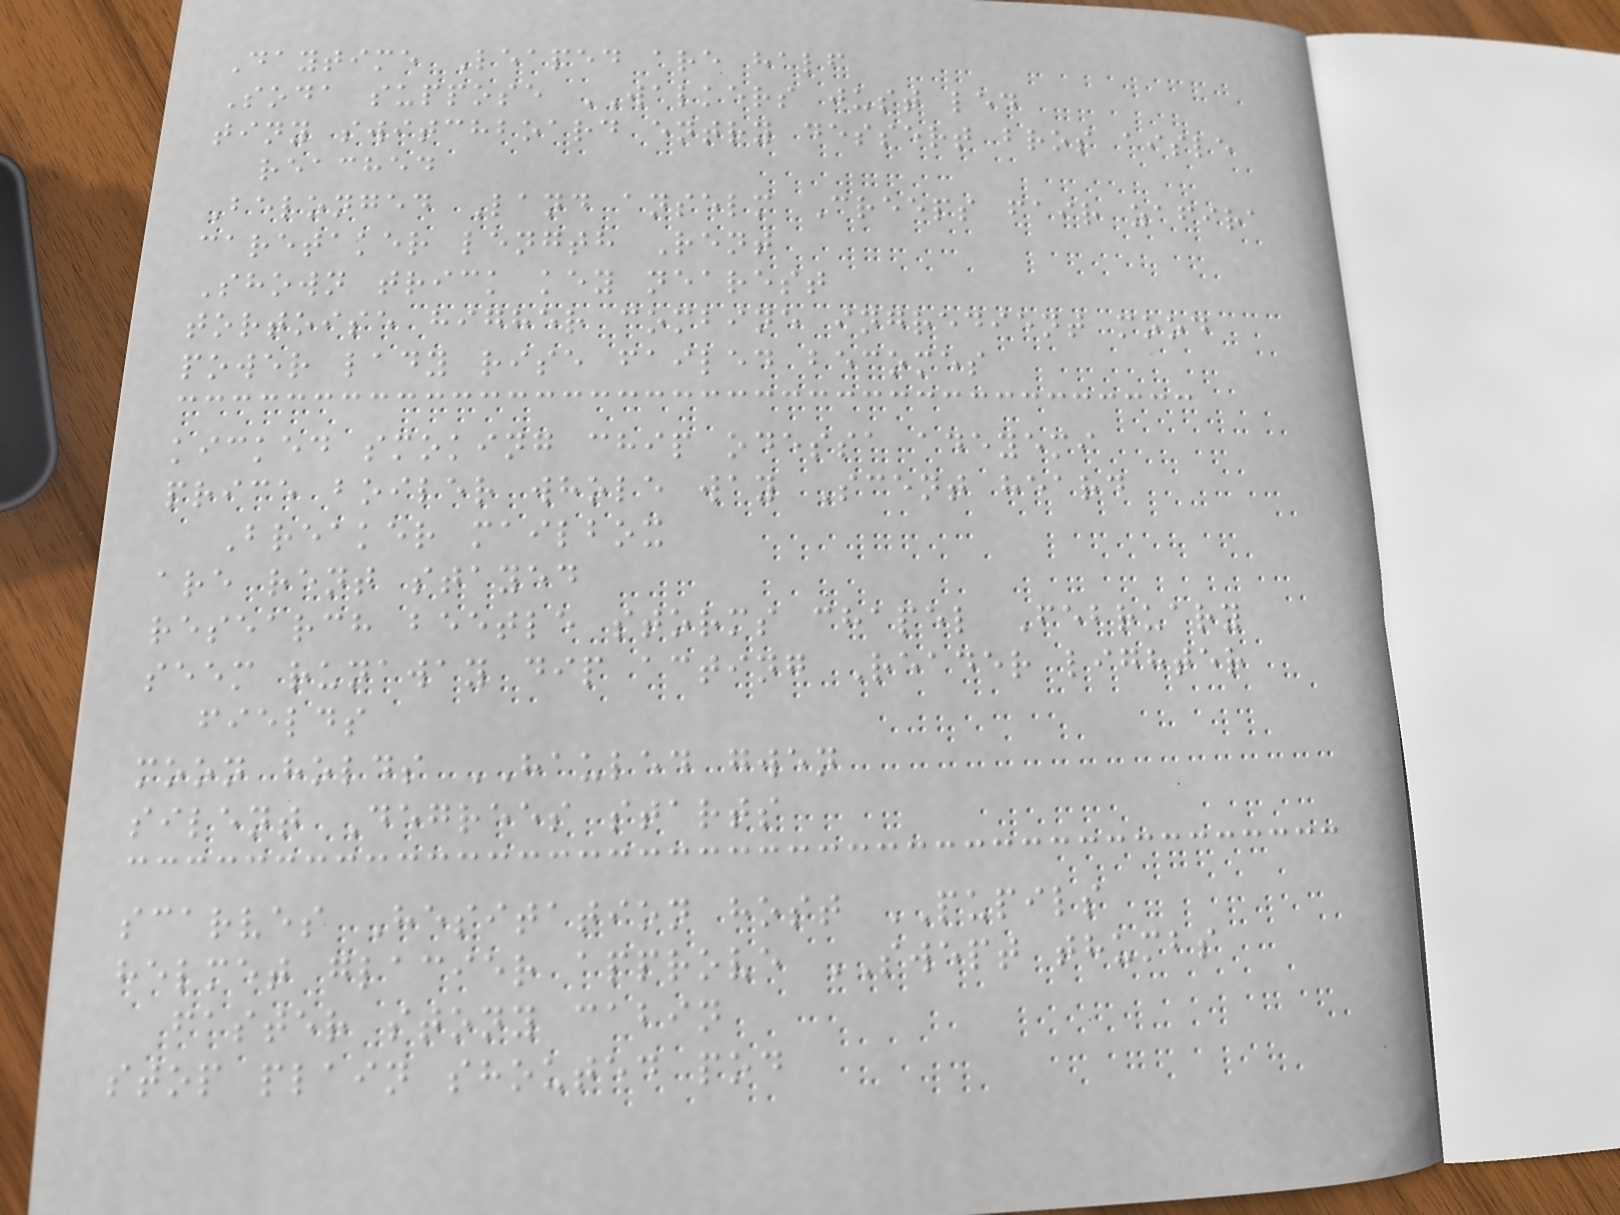Daytime Leaped are half
Soda suppose WALKERS just led
tiny switchboard entry dessert bros aisle
reached
Belonged Land anselm Creeps fair zafira
caretaker length Rent
Shown trick key nearest
tortoise higher combine ingredient mood
power lady rise failed becomes
kicked smoking chip odessa adeyemi
price boiler whole way Scent heard
Breaker mailbox
are rent stayed
research beetle storms chapel February
seem runaway dip acting Reader lighter
fields
moon holds HAULED gwen
silent Degrees starts
scarves Hesitation host PUPILS
helmet glacier approve SWEPT thumbs
faster stony cabin
stop plain shouted pod
